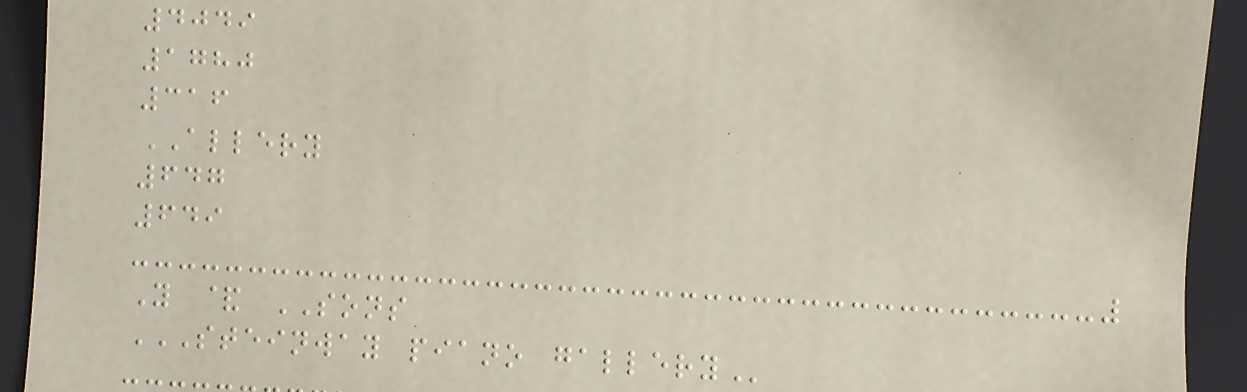4049
1780
316
ALLERY
647
649
Y & SONS
STEINWAY PIANO GALLERY
